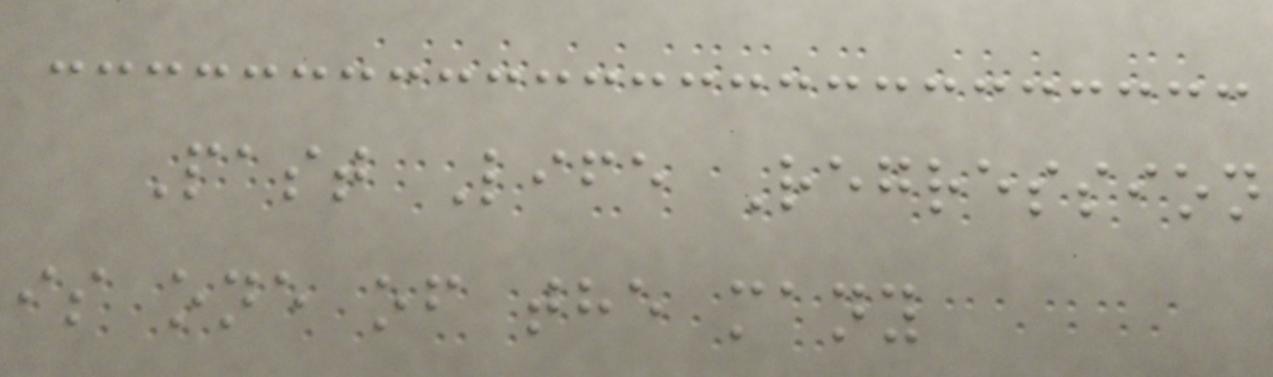Past Life Regression
is one of the many
